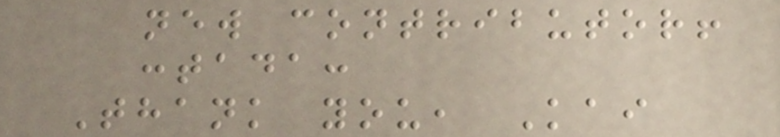new contributor!
:tada:
Thank you, Kai
